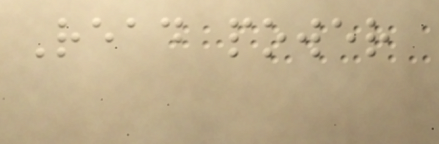Read power
